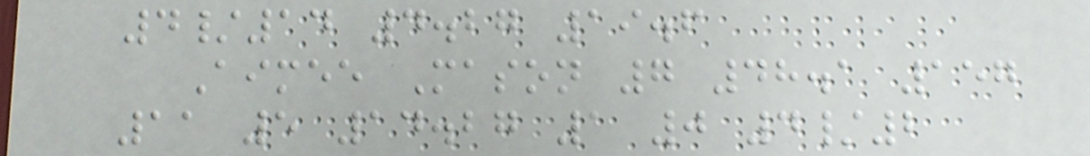4/14 4.27 19.6
Aimee Mason 7 48.1 157
11 5 14.27 1 0 4/2
